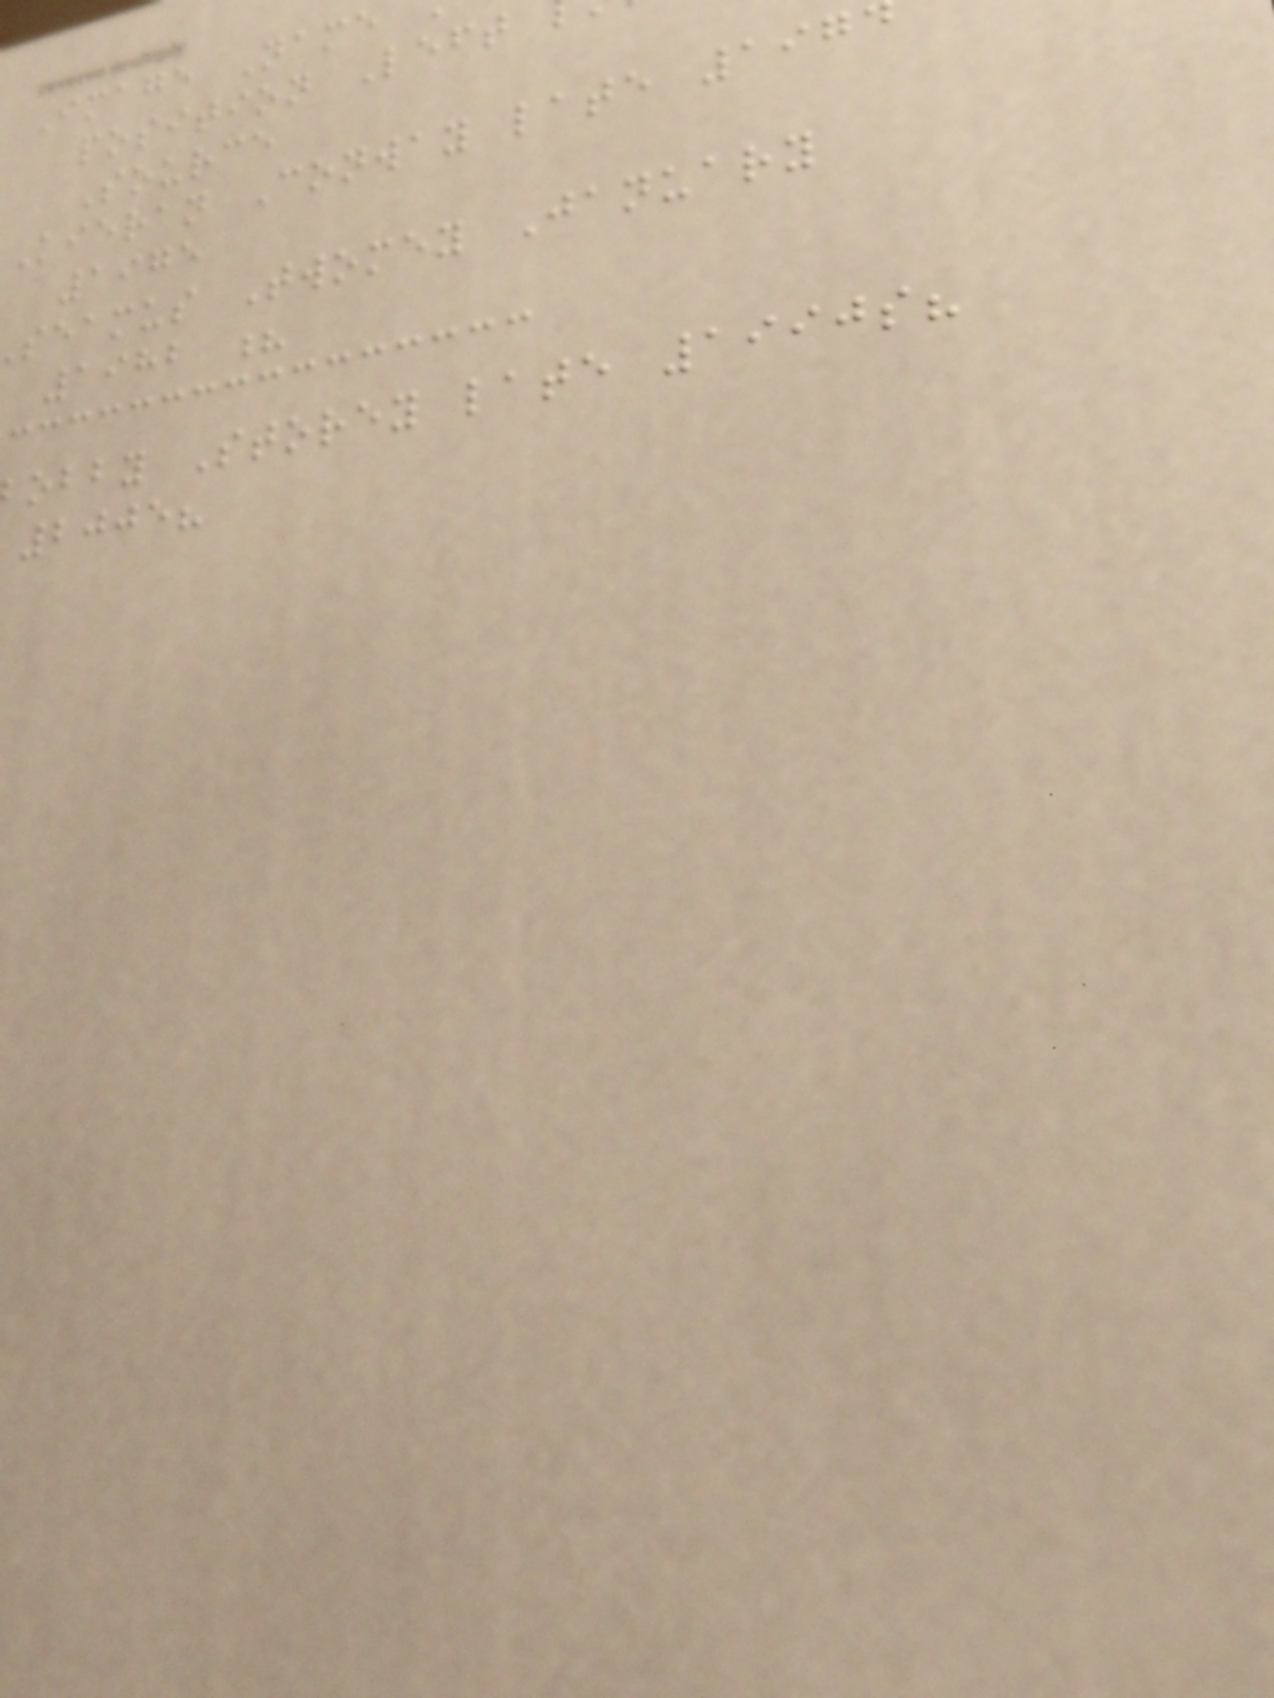Image Name
position Left
Source
Kieran Conway late 197
1975
seamus Twomey January
1982 ?
obby Storey late 1990s?
2005?
